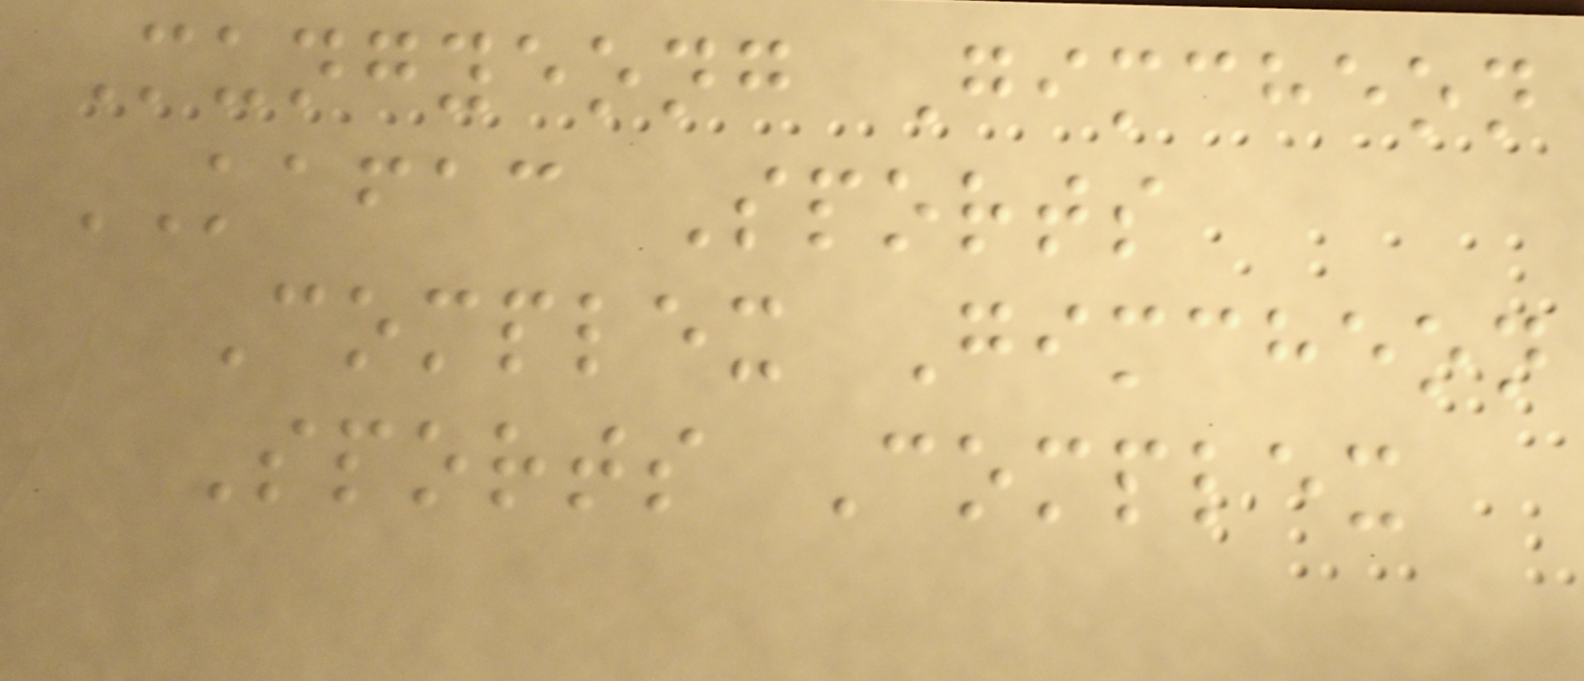Mungyeong Gimcheon
KAFAC Sports
Complex Gimcheon
Sports Complex
